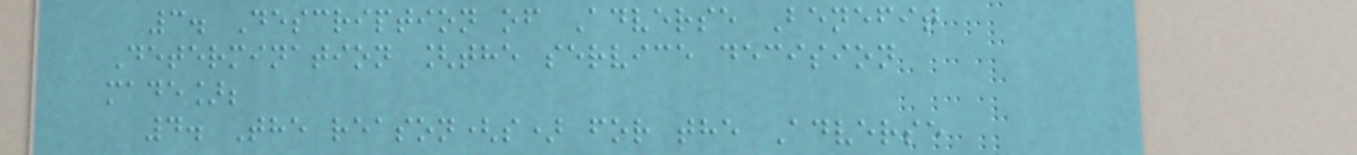3. Description of Adverse Benefit
Determination [the service decision
made];
4. The reason(s) for the Adverse
